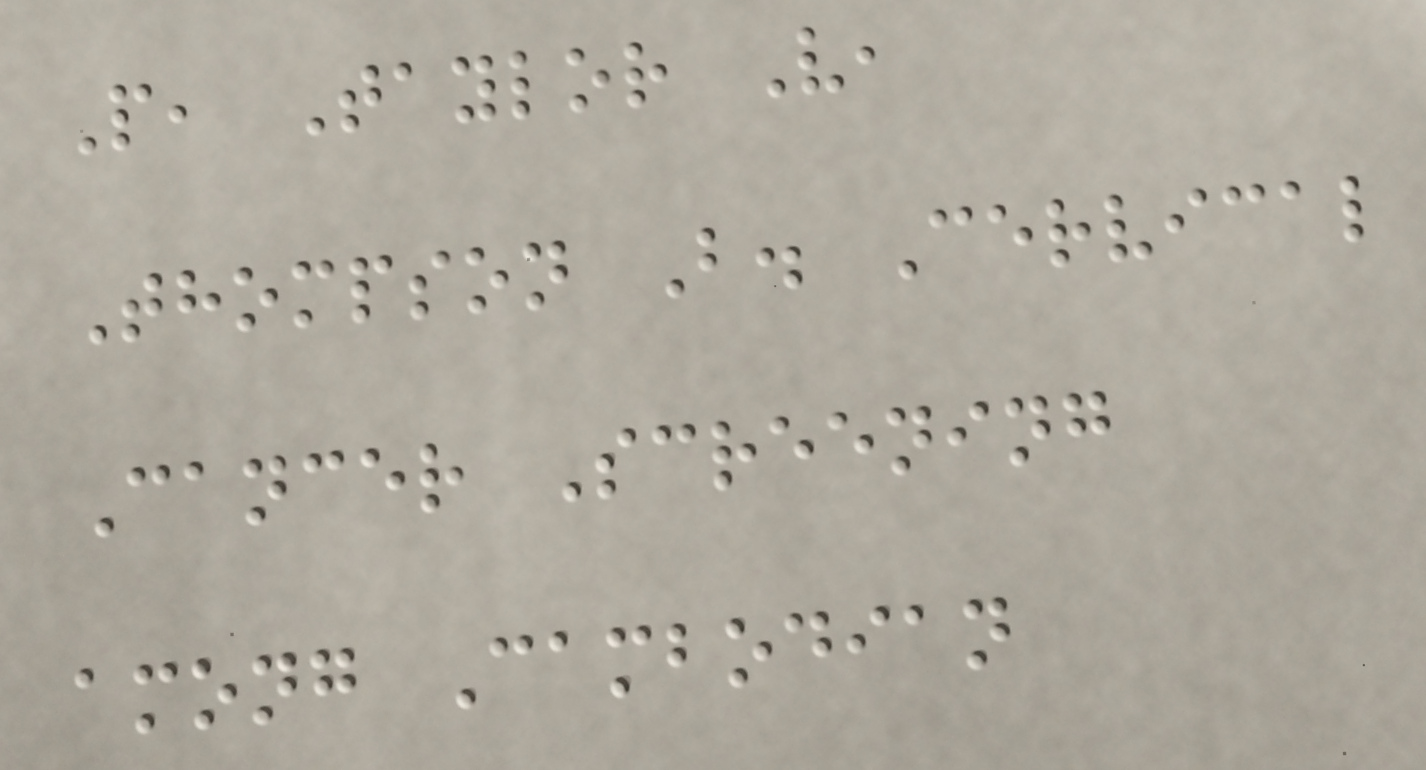P, Taylor V,
Thompson B. Cervical
Cancer Screening
among Cambodian
